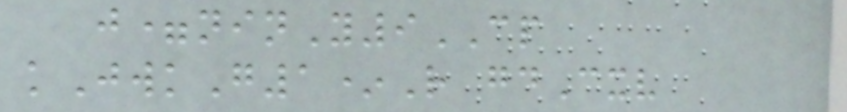j=ninY9CP
kJwkG1*R gdCxv
